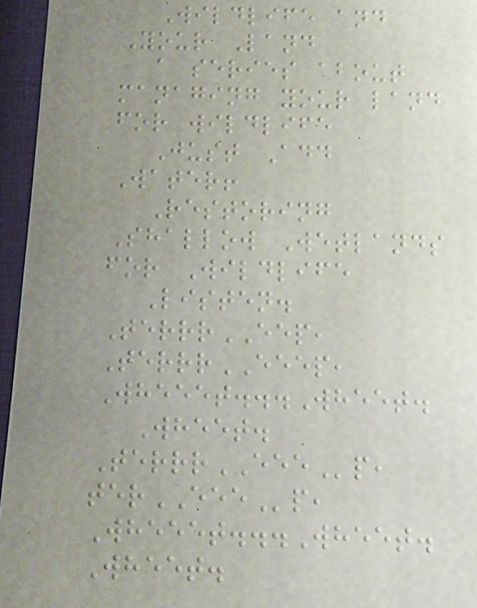Wildlife and
Your Land
a series about
managing your land
for wildlife
Just Add
Water!
Restoring
Shallow Wetlands
for Wildlife
Listen.
TerrrEEP,
TerrrEEEP,
Wheeet...Wheet.
Wheet.
TerrrEEEp,
terEEEp,
Wheeet...Wheet.
Wheet.
